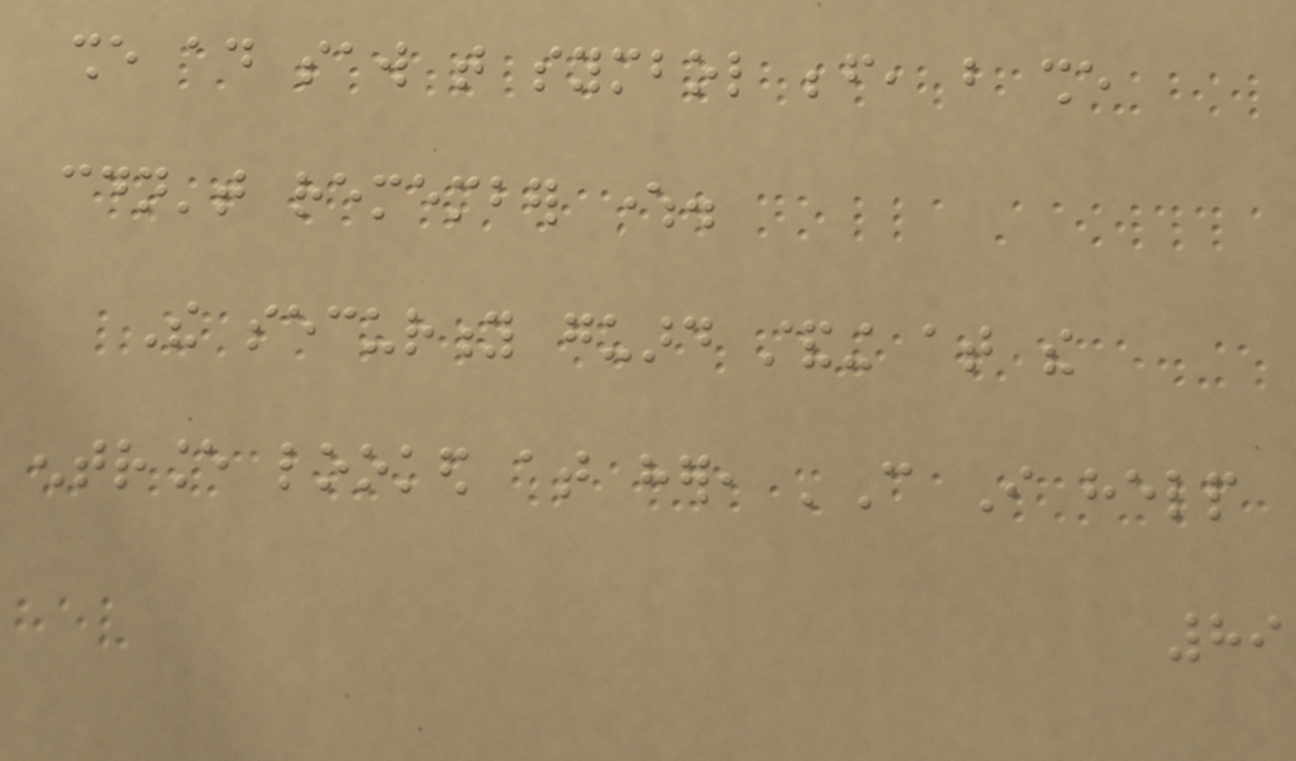she ad saw that symbol before, but she
couldn't remember where.
The security guard standing at the
entrance looked at her, 'Can I help
89
